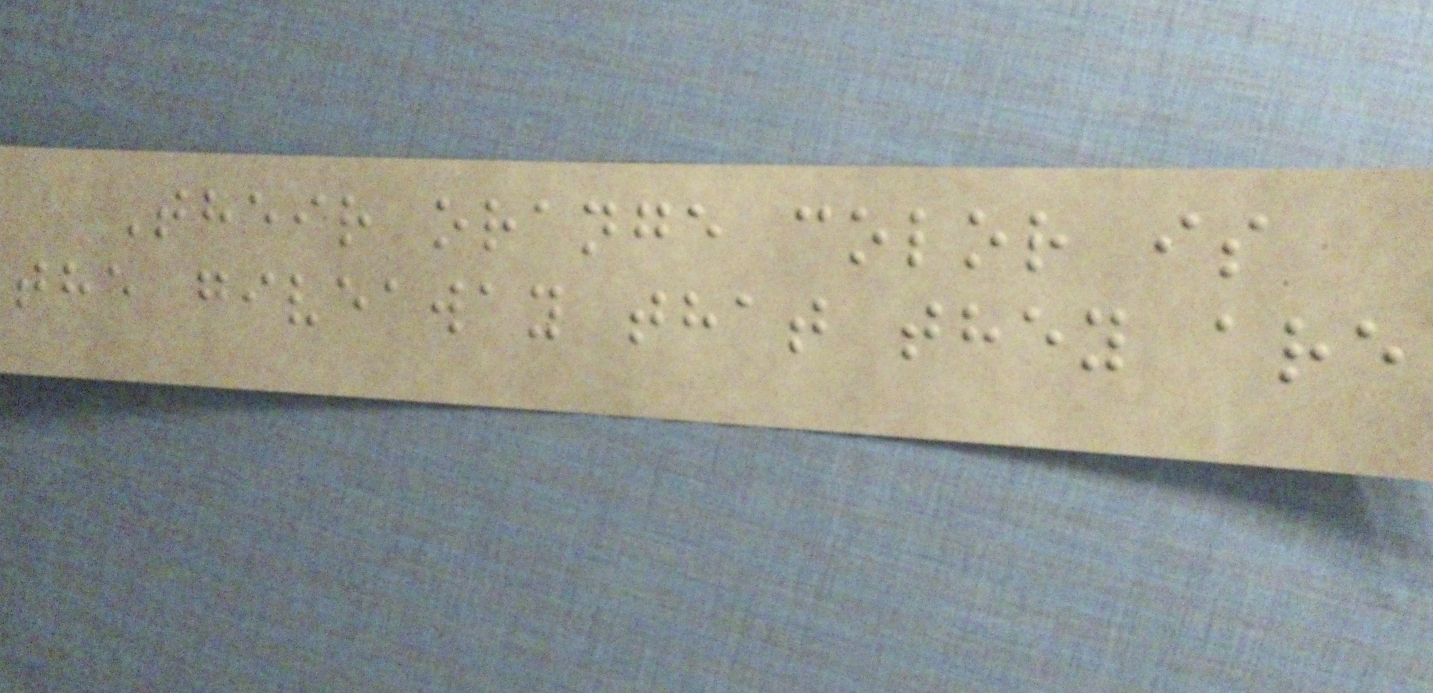Their orange color is
the giveaway that they are
